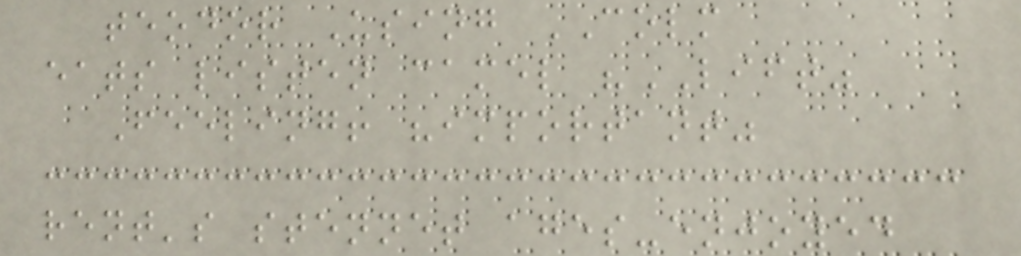teodor Using COLM
eats listen camel "LIFT"
Feeling! "important"
rent's stennet ages-enjoyed
